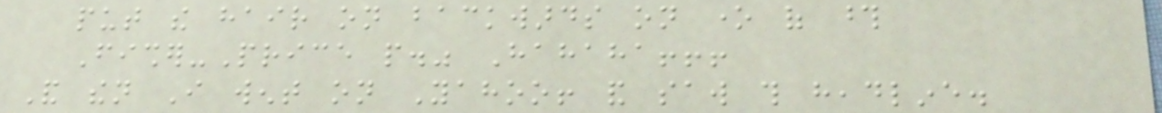put the hair on backwards on one of those
Fisher-Price people." Hahaha!!!
And then I went on Yahoo! and saw this headline.
